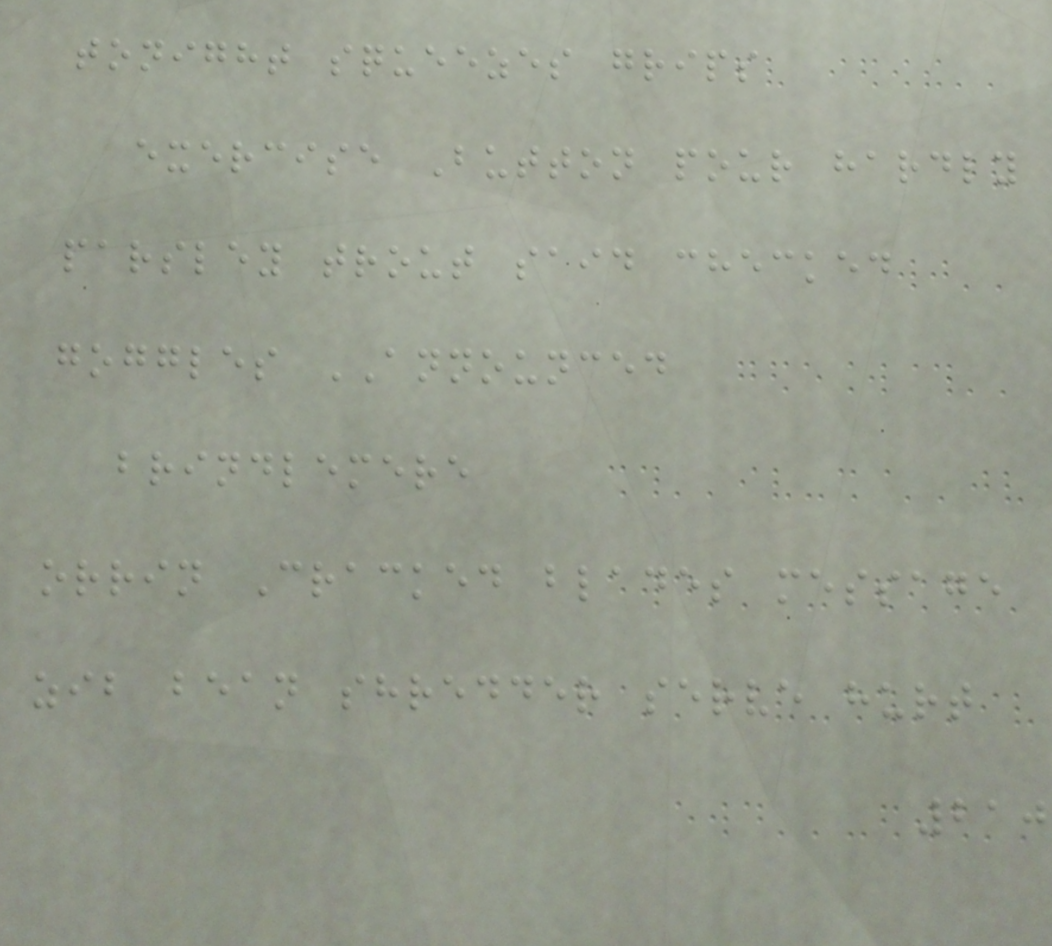tonight squeezes grips
exercise Button pour hardly
parsley trout said checked
goggles ANNOUNCED
brindlemere
orrin Cracked blades message
zib bean shredder serve hurt
210
